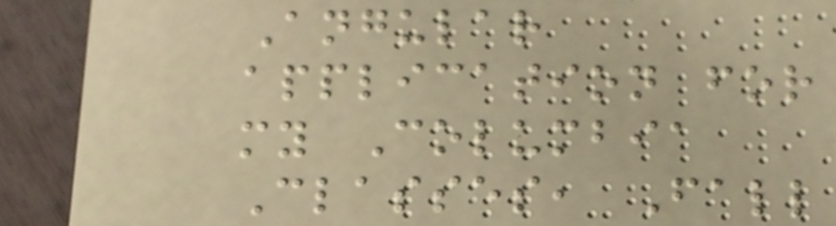Angular
application for
my Columbia
Classes, Fall
